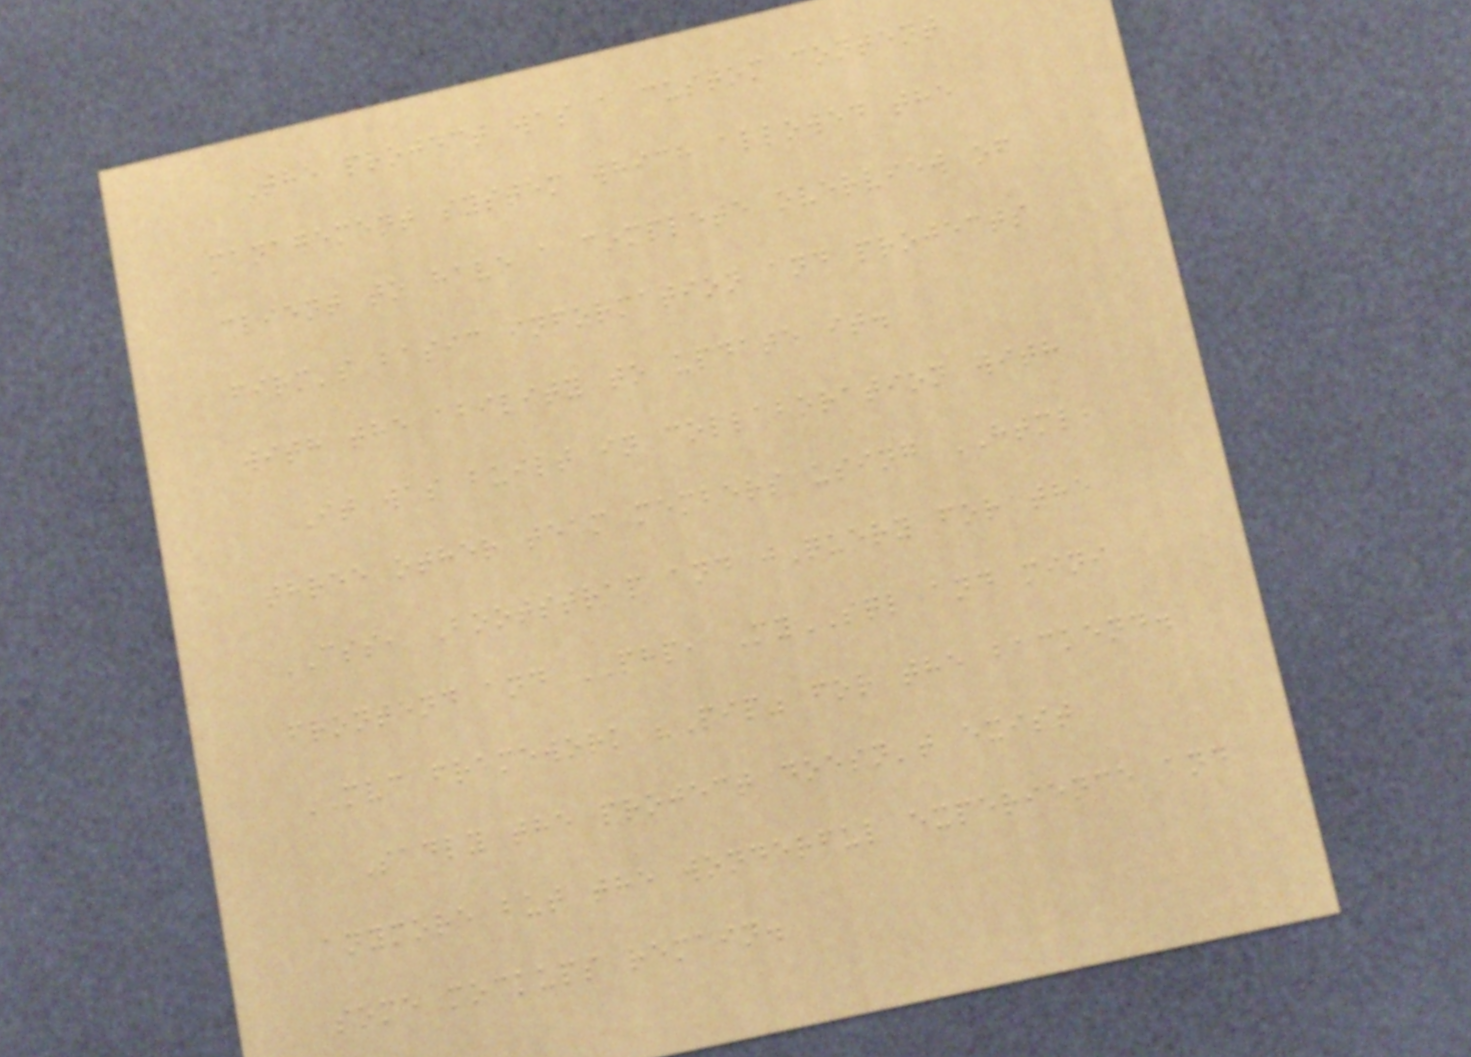The project was a custom content
management system which allowed the
client to have a complete overview of
firm's basic information and projects
with the ability to update it.
It was built in collaboration with
three other team members using HTML,
CSS, Bootstrap and jQuery for the
frontend and PHP, MySQL and mini
MVC framework "Pip" for the backend.
Sadly the project doesn't exist
anymore but the wonderful experience and
some mockups remain.
